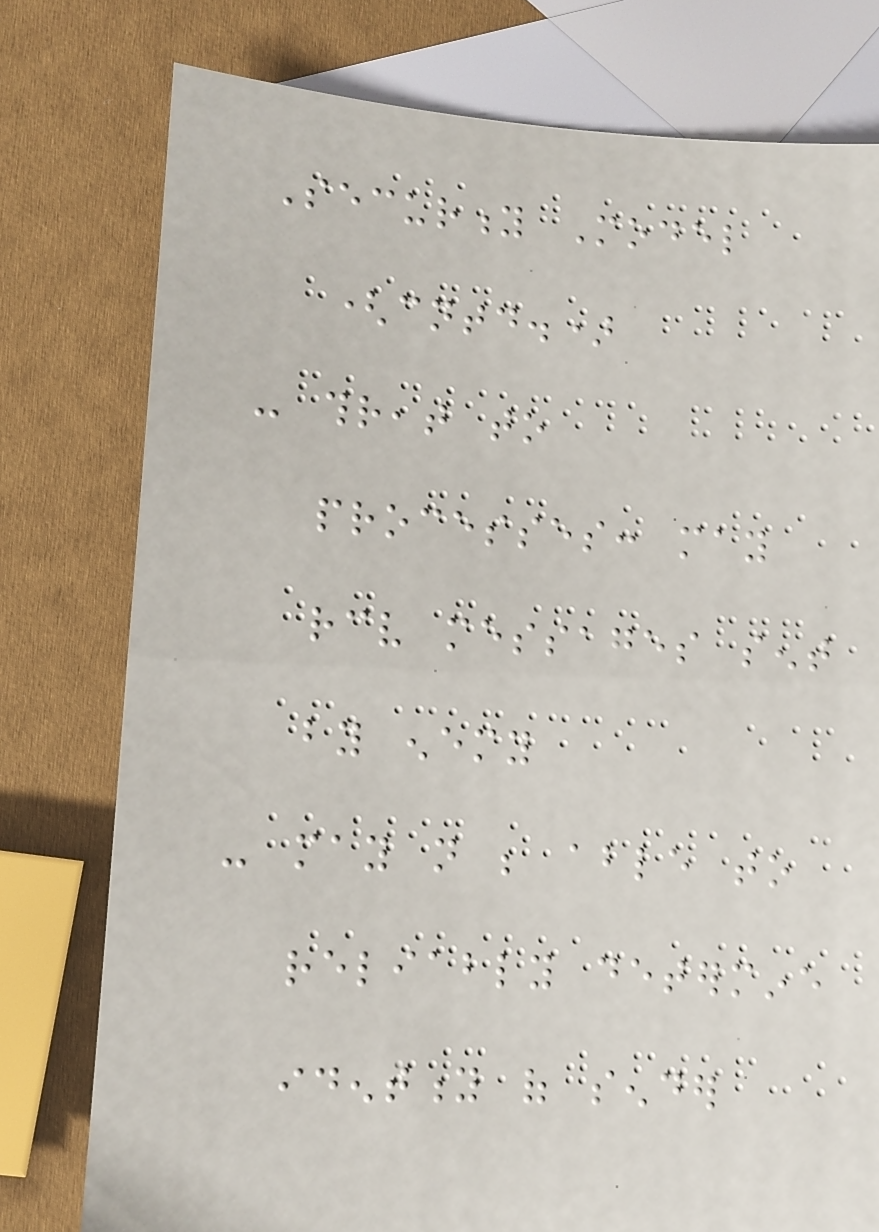Security Model
(cntd.)
- threat to
processes: may
receive messages sent
by enemy
- may not be able to
reliably determine
identity of sender
